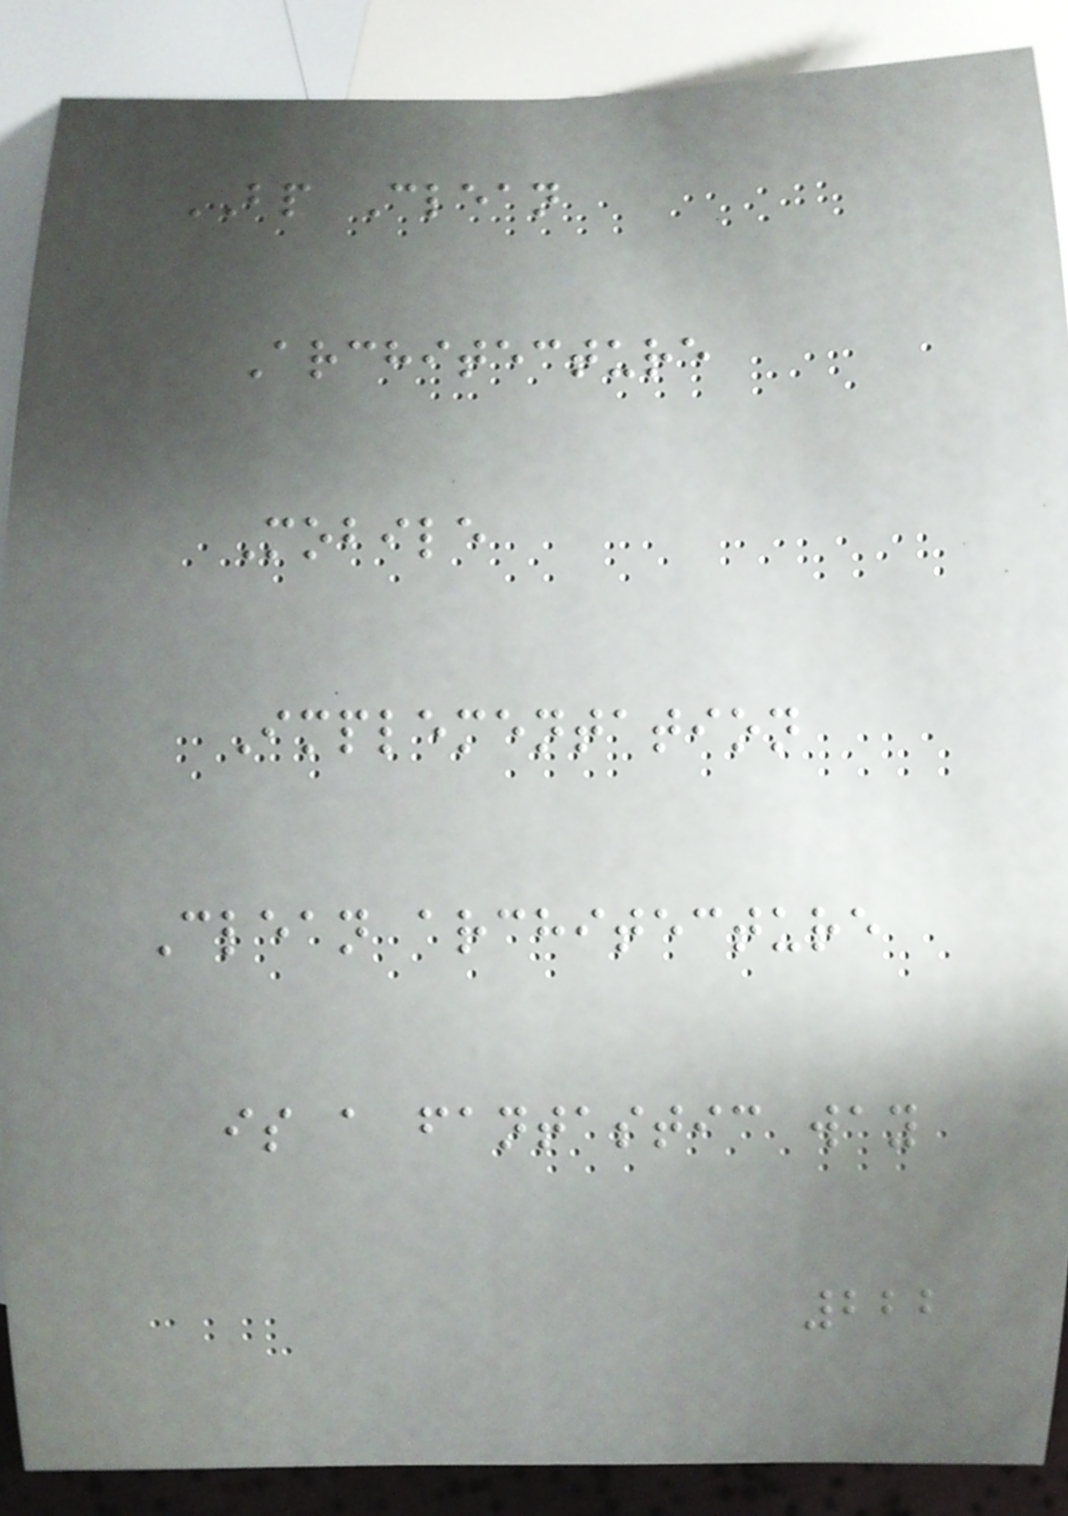BP Clean
Architecture
Mobile
Implementation
Clean architecture
is a fantastic way
222
